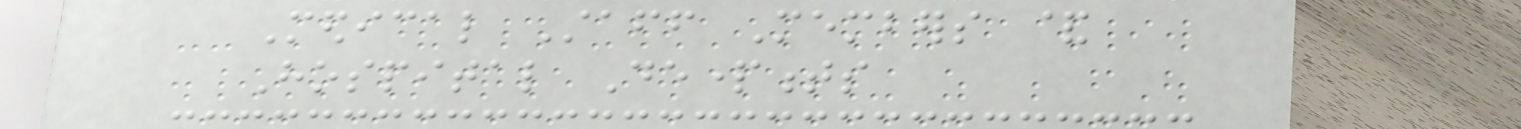Medical Staff Members &
Hospital Departments
